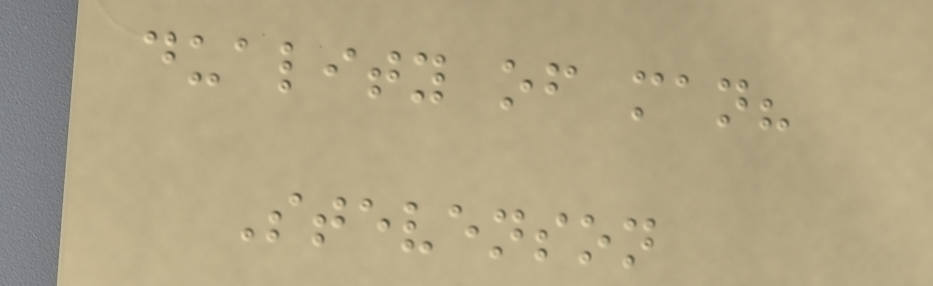duality of man?
Stevenson
